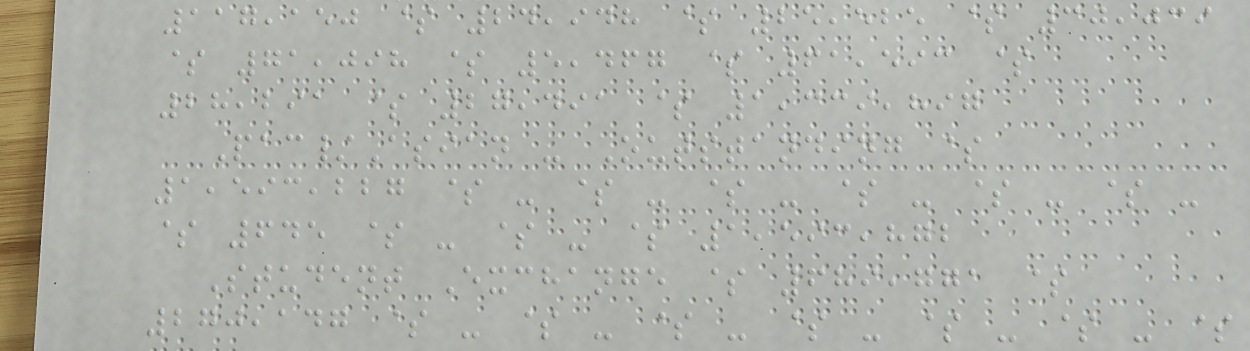117,150 $ 24,948 $ 25,525 $ 30,039
$ 71,098 $ 5,467 $ 61,593 $
28,291 $ 27,491 $ 1,339,897
Pac/Asian - Outstanding $
1,593,227 $ - $ - $ - $ - $ - $ -
$ 645 $ - $ - $ 1,593,872
Student Exchange $ 689,771 $
270,147 $ - $ - $ - $ - $ - $ - $
